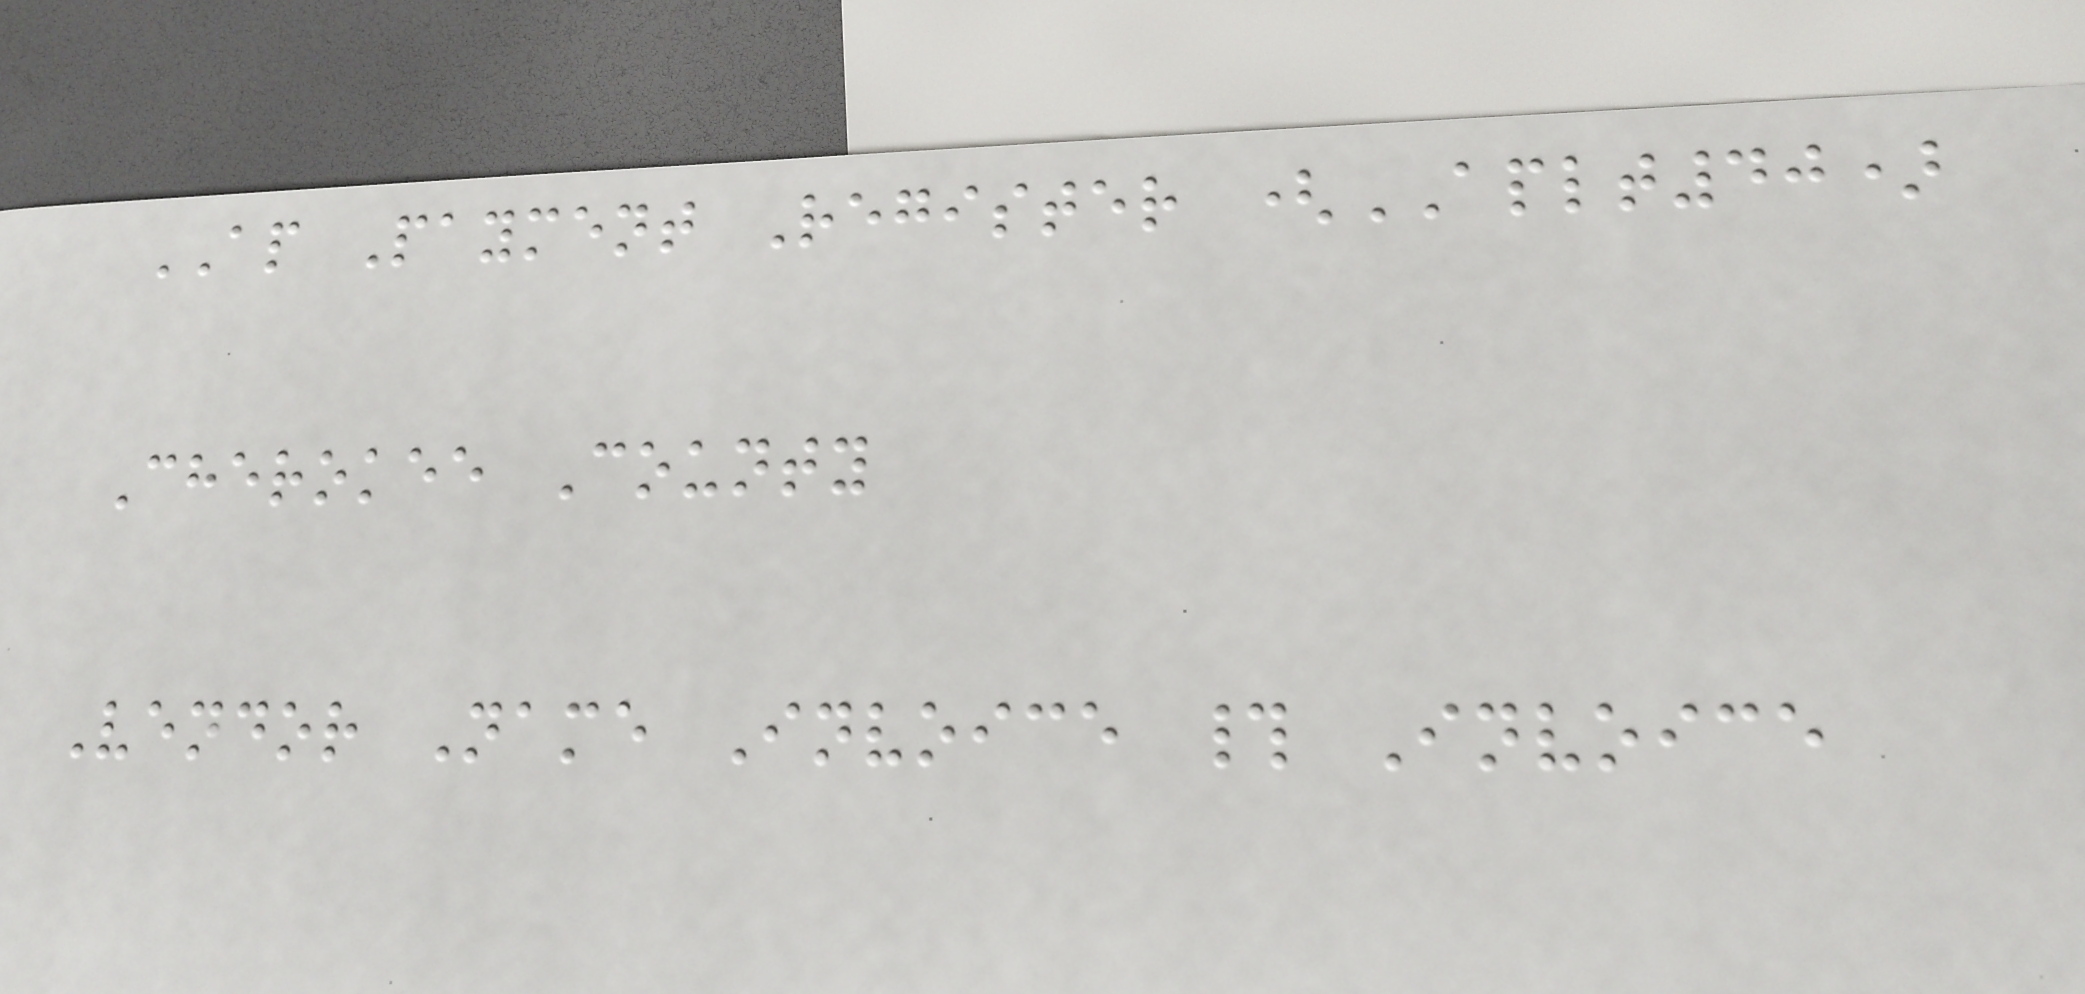AP Payment Register (APLT40)
Cherokee County
Vendor Name Invoice # Invoice
